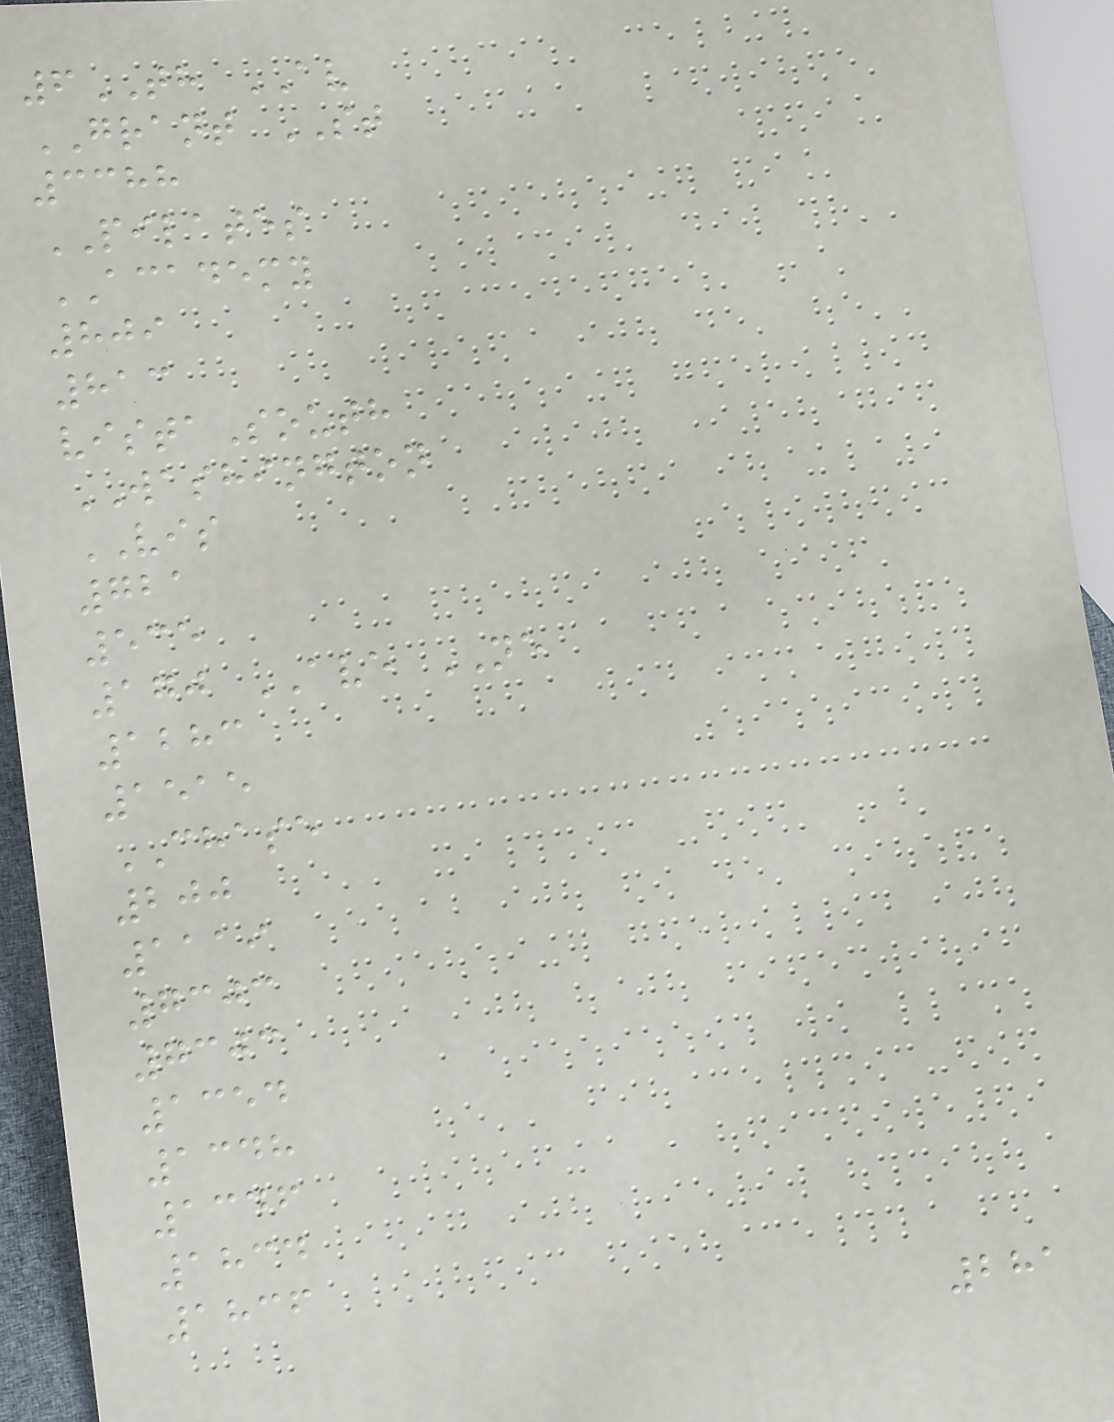6TH AV
GRANT ST
3388
PILATES
ACADEMY
809
813
vistaSouth
WASHINGTON
VIS
721
535
170 AVE NE
1283
1515
CHASE
200
1119
7303
7303
1354
1348
1346
1834
1836
281
